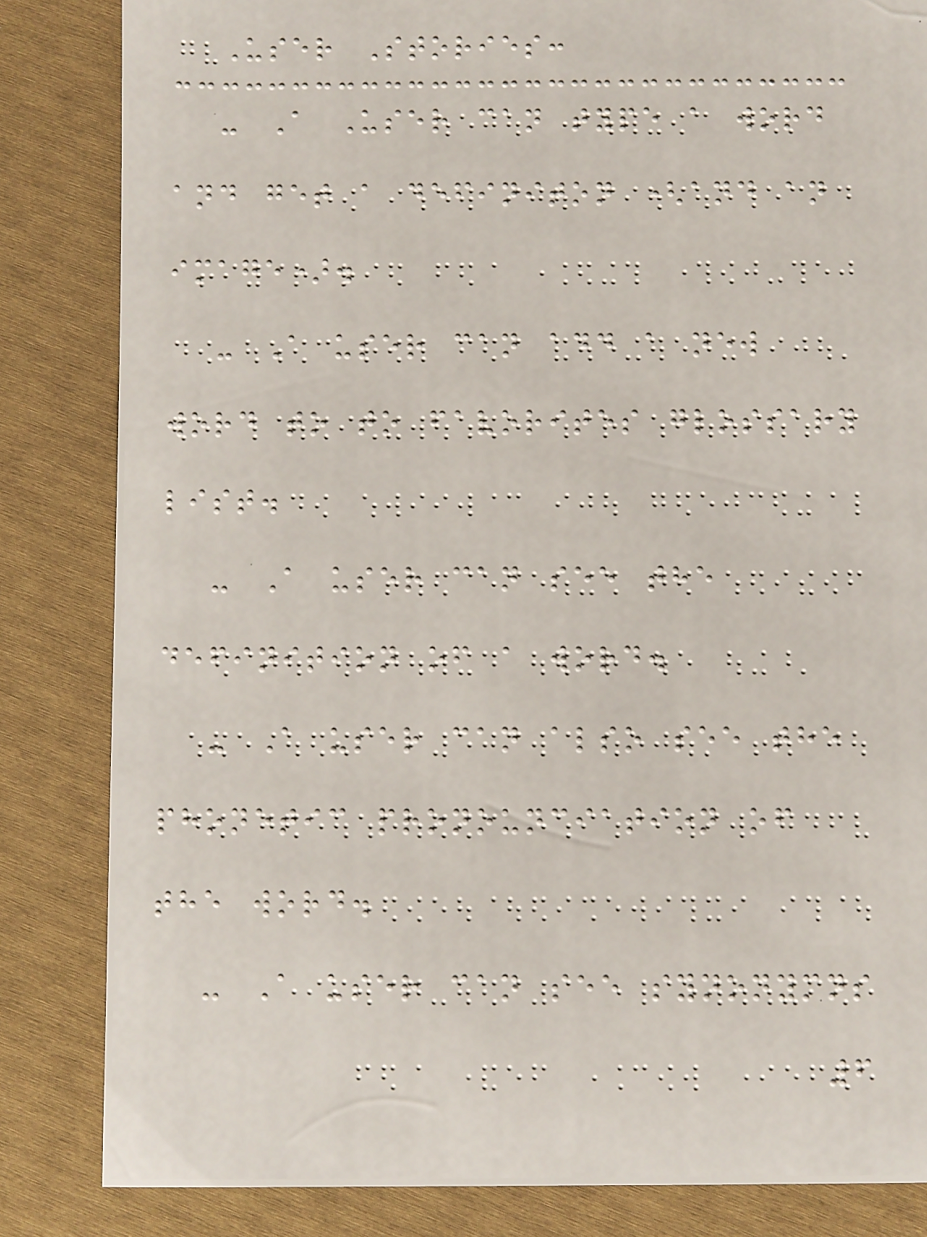User Stories:
- A User can type a word
and get a definiton (and an
image).
- A user can add a new
word to to favorites glossary
list.
- A user can see the
definition of a word.
- A user can also see the
phonetic pronounciation of
the word.
- A user can see synonymns
6
